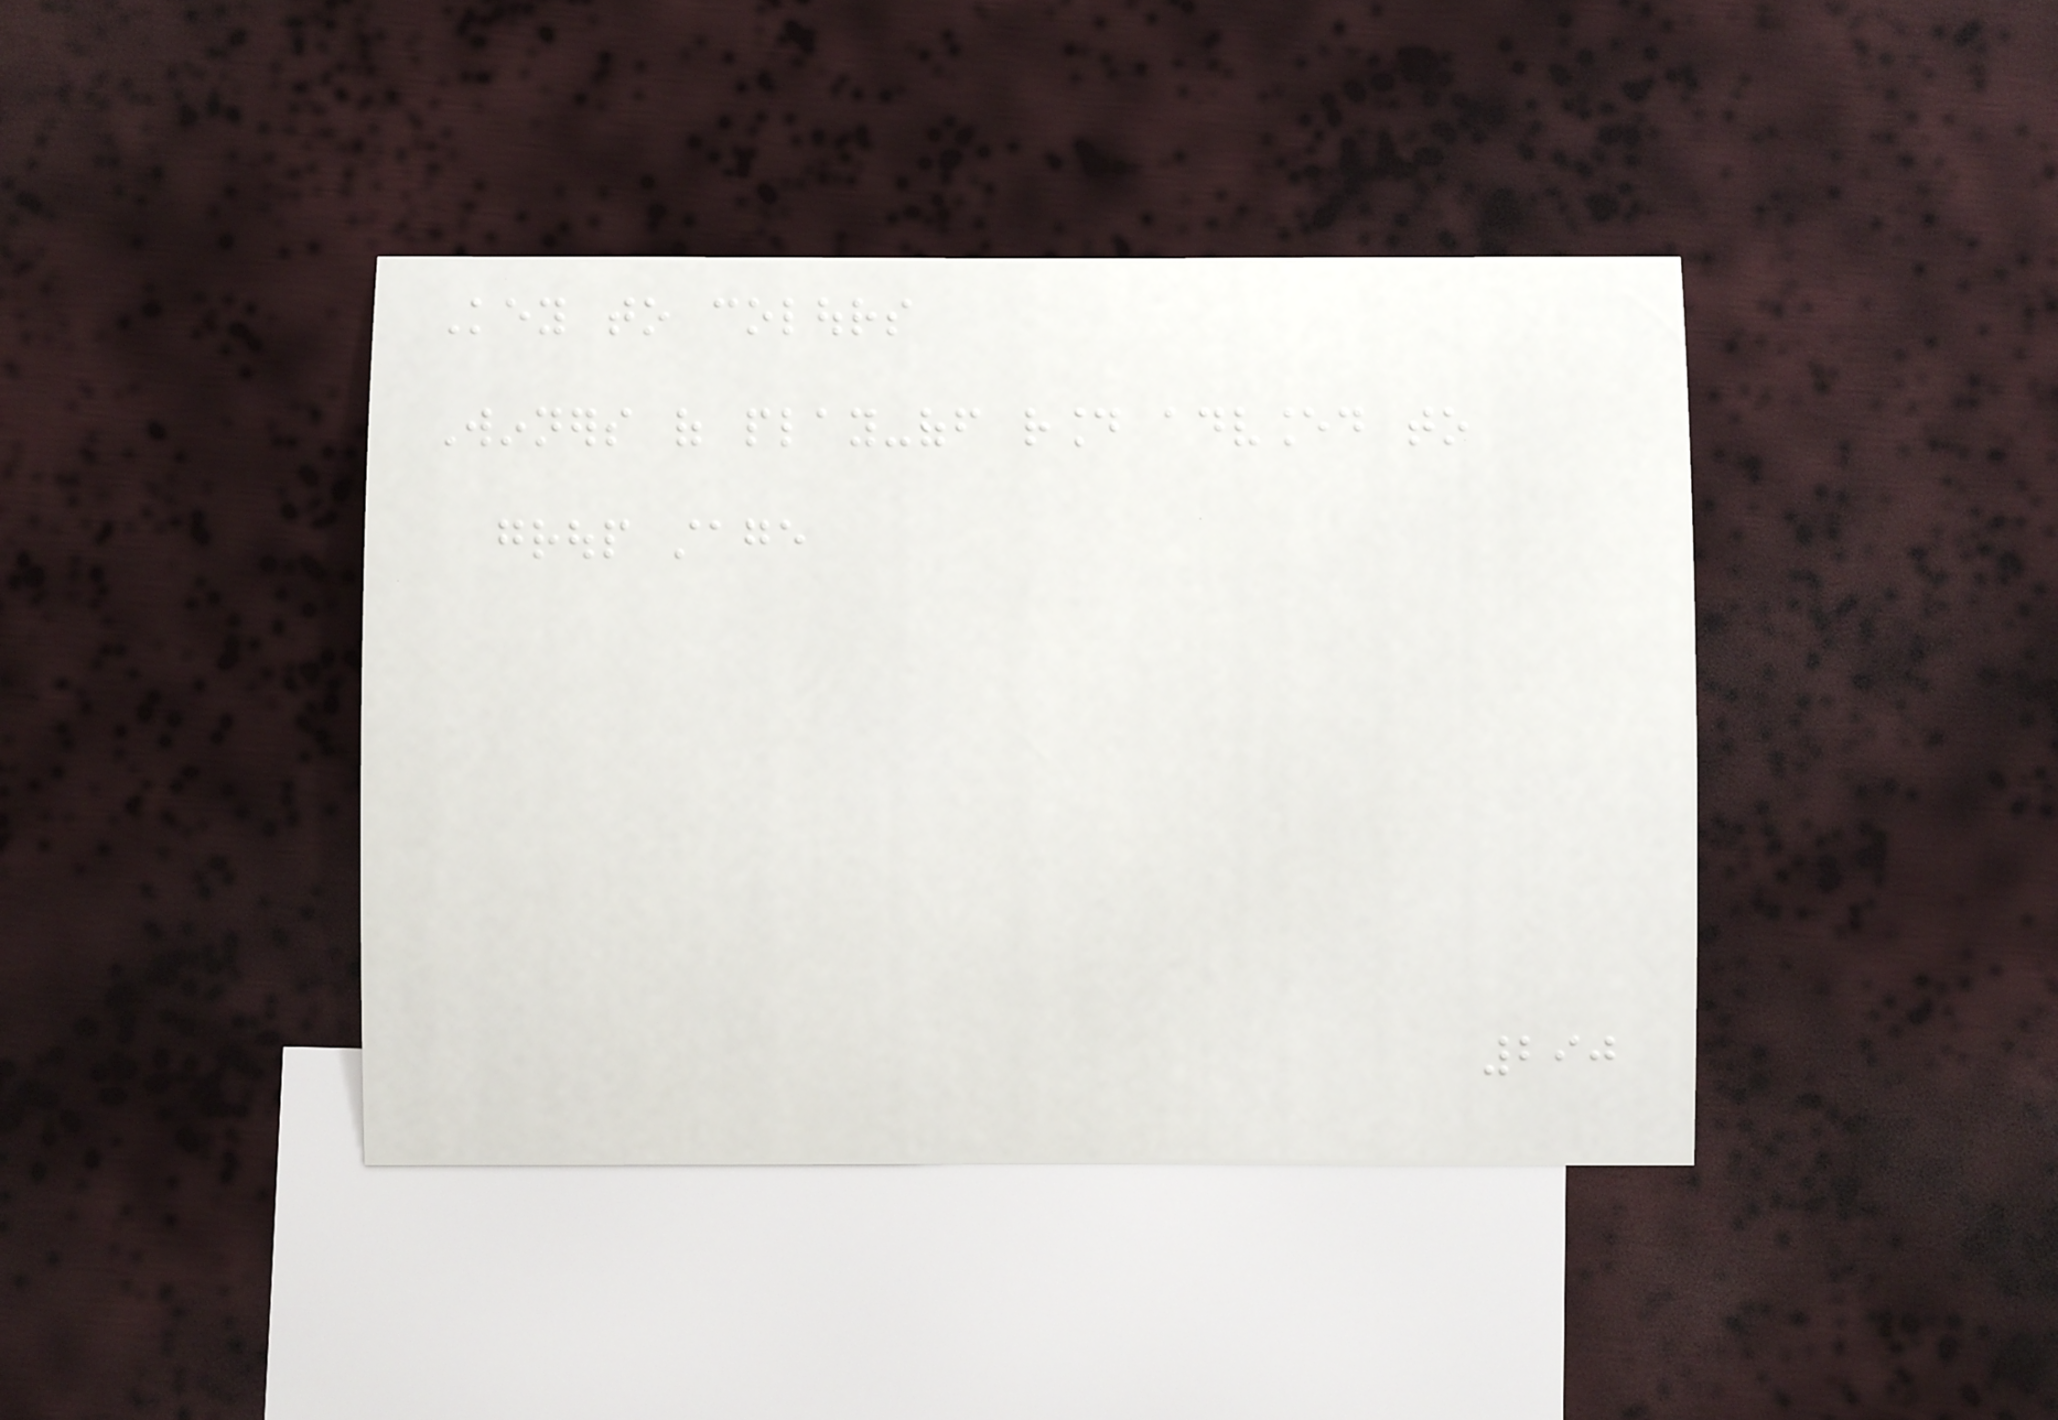Key to colours
Winners of play-off round advanced to
group stage
290
